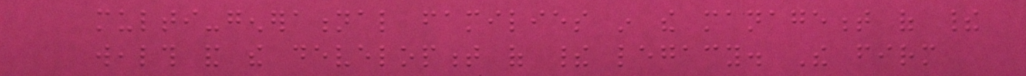multi-generational families in the management of their
wealth and the development of their legacy. The firm
